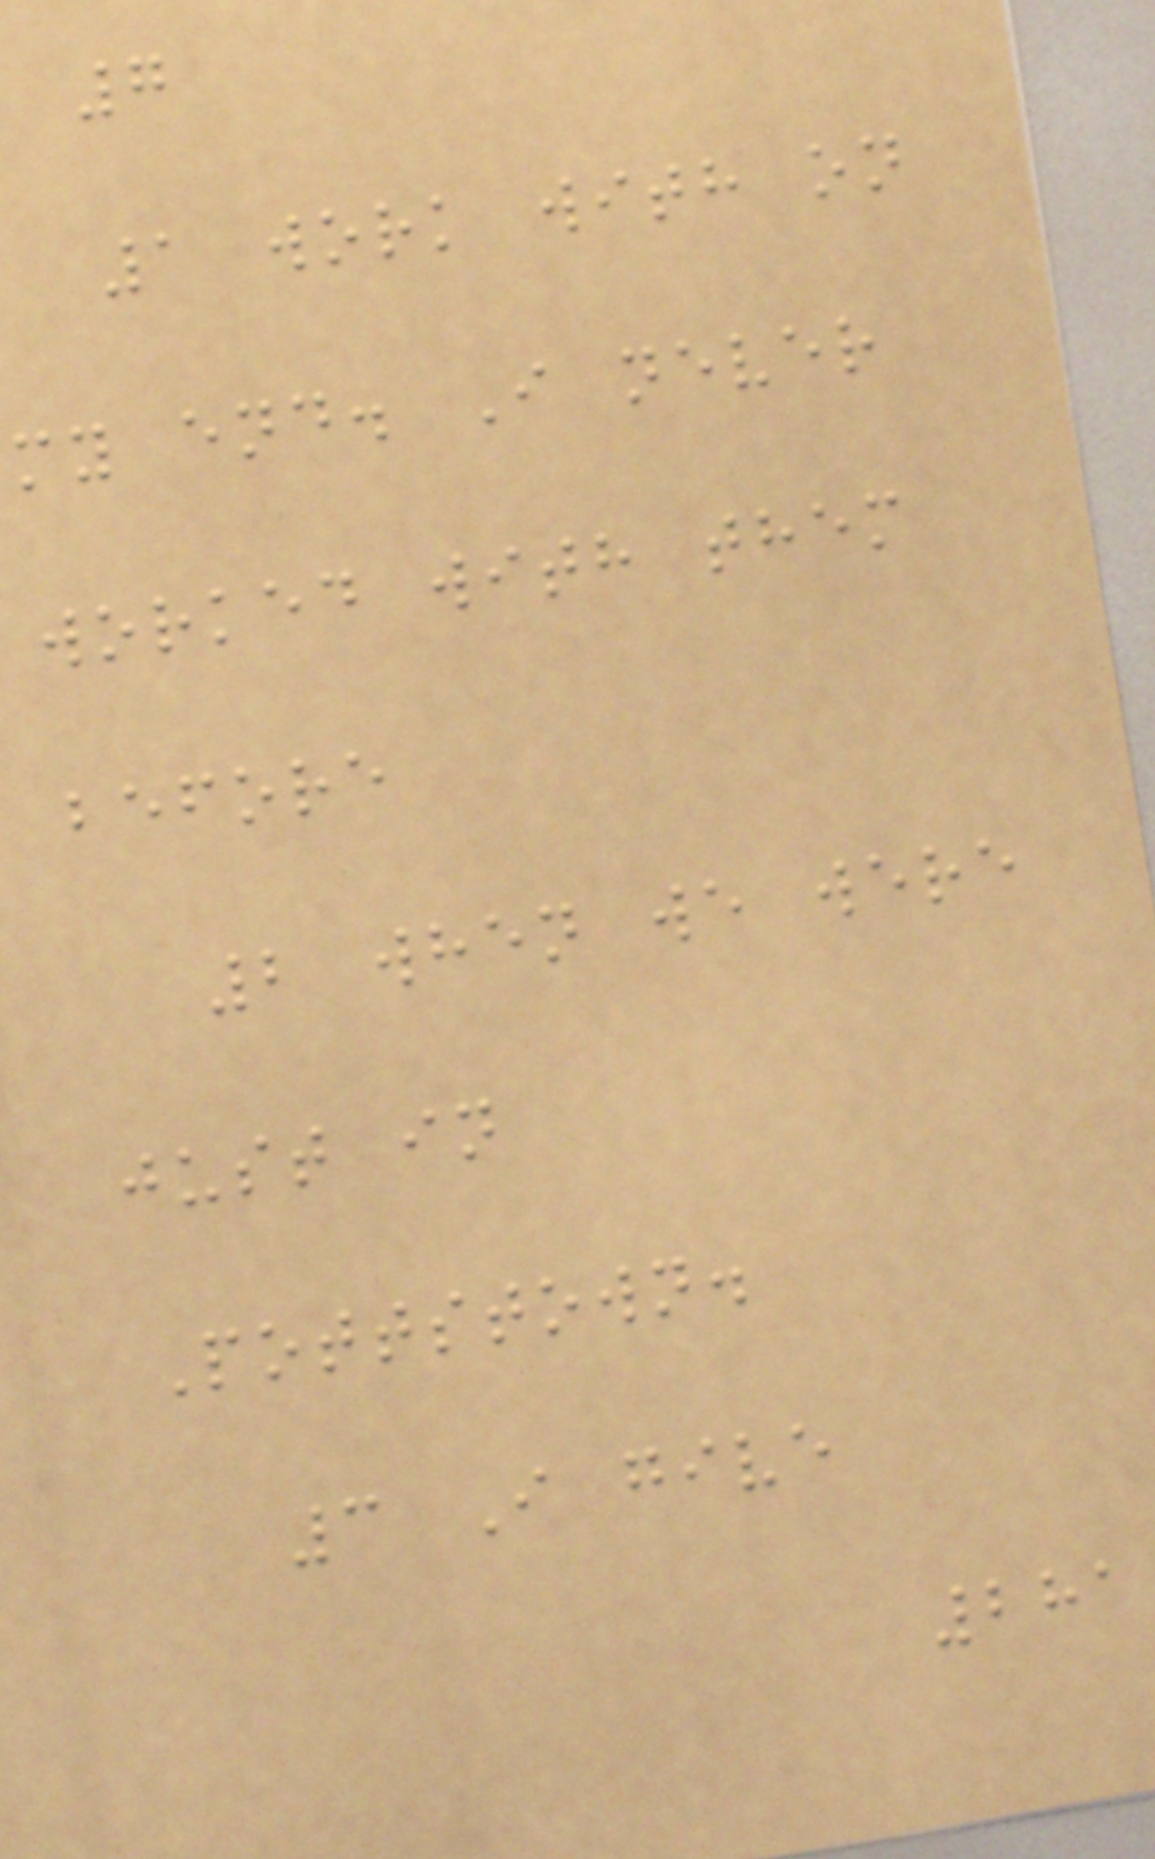7
1 work with on
my end. I never
worked with them
before
2 when we were
just in
Pottstown.
3 I give
281
